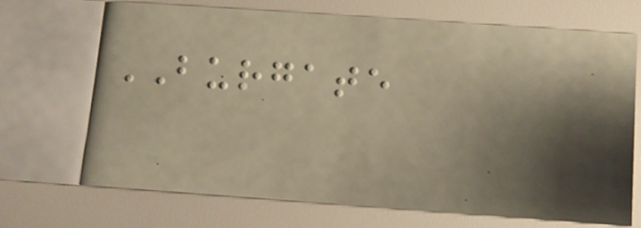BURGATE
